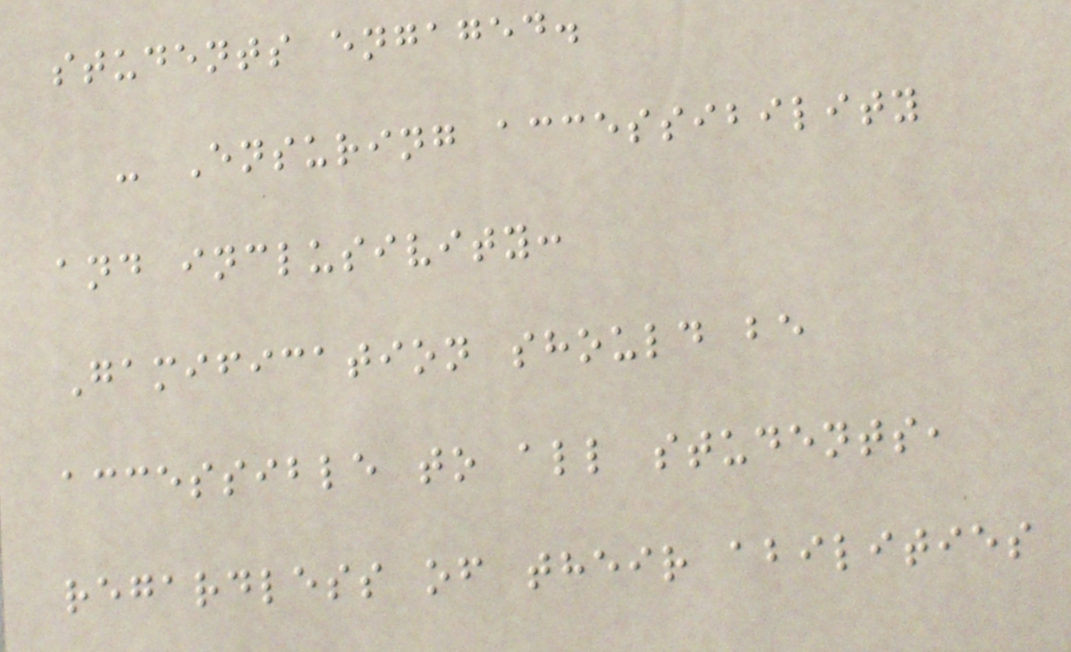students engaged.
- Ensuring accessibility
and inclusivity:
Gamification should be
accessible to all students,
regardless of their abilities
